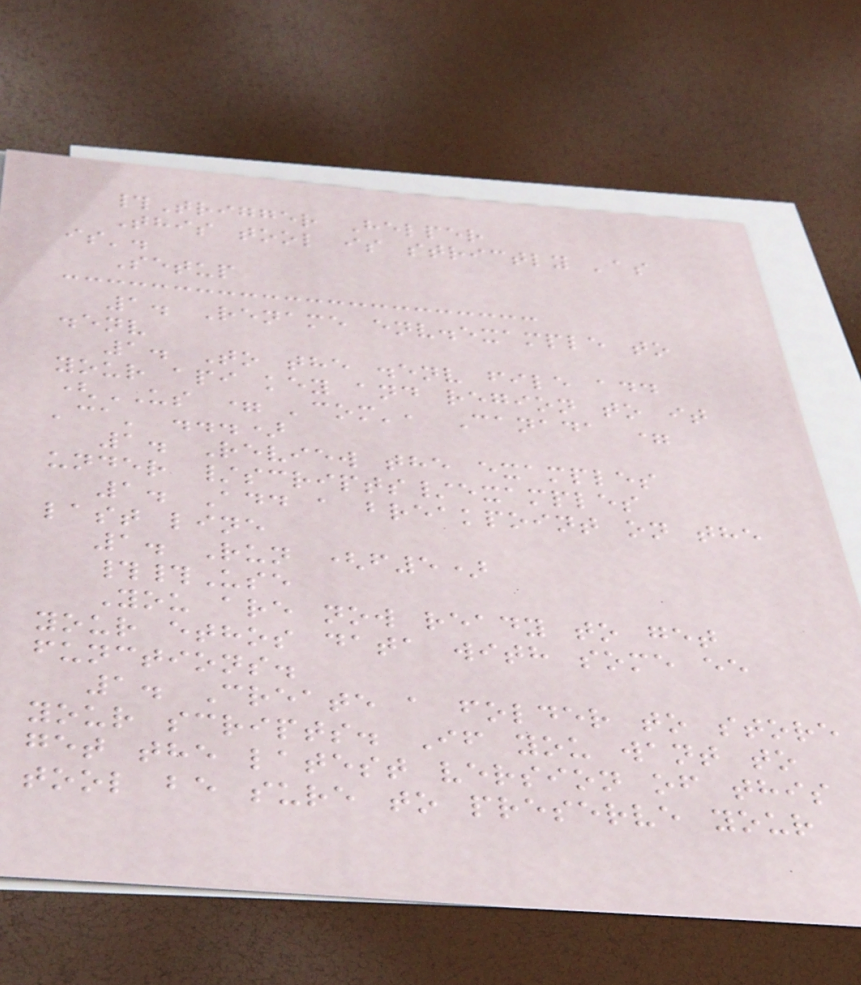#Trigger Helper
This tool is strictly 'as
is'.
Setup
1. Rename env.example to
.env
1. To the .env file add
your api key and region to it
(US = 'com', Canada =
'ca' ...)
1. Review the examples
under /scripts/examples
1. Add a breakpoint on the
last line
1. Run (f5)
##Use
You are now ready to get
your ethos data with some ee
functions.
1. Create a folder to store
your scripts. If you want to
get the latest version of this
tool be sure to preserve your
